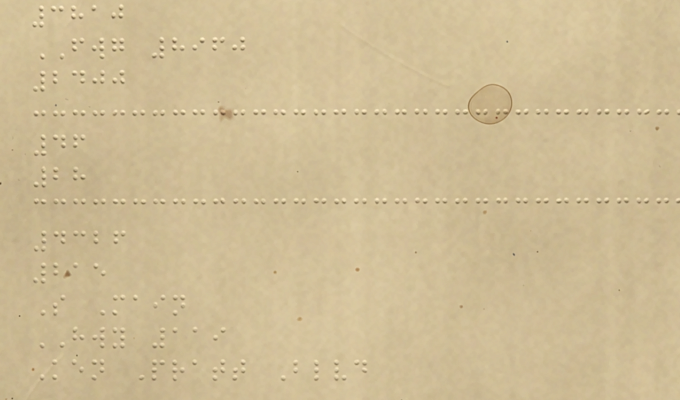3810
FWG 8960
2400
46
28
4326
215
S Main
HWY 119
Ken Pratt Blvd
